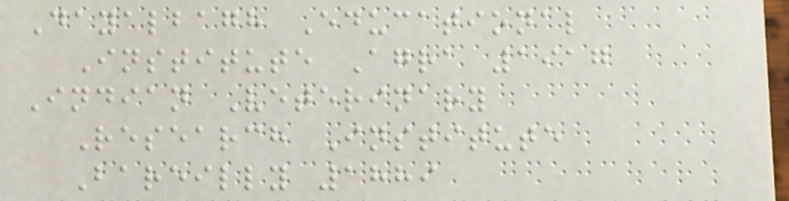Dayalbagh Educational
Institute Agra 1917
Indian Veterinary
Research Institute
Bareilly 1889
